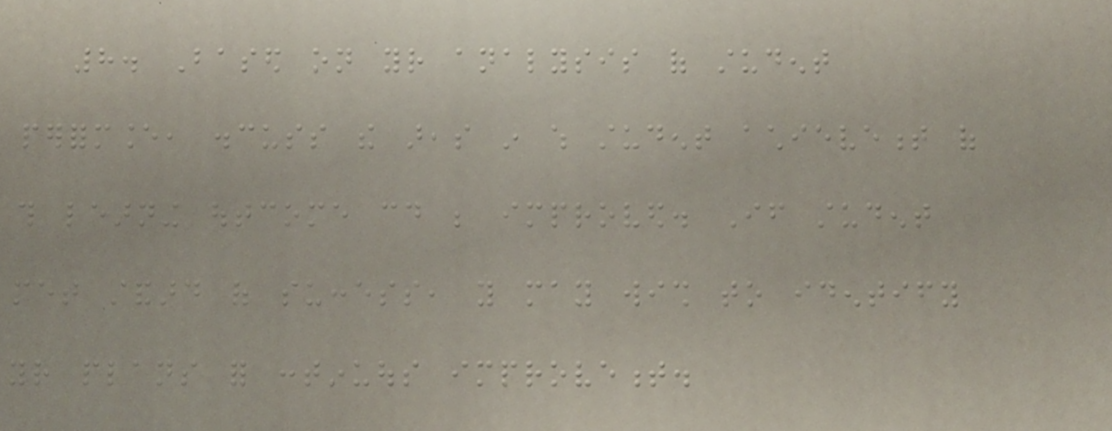8. Based on your analysis of student
performance, discuss the areas in which student achievement of
this learning outcome could be improved. If student
met standard of success, you may wish to identify
your plans for continuous improvement.
